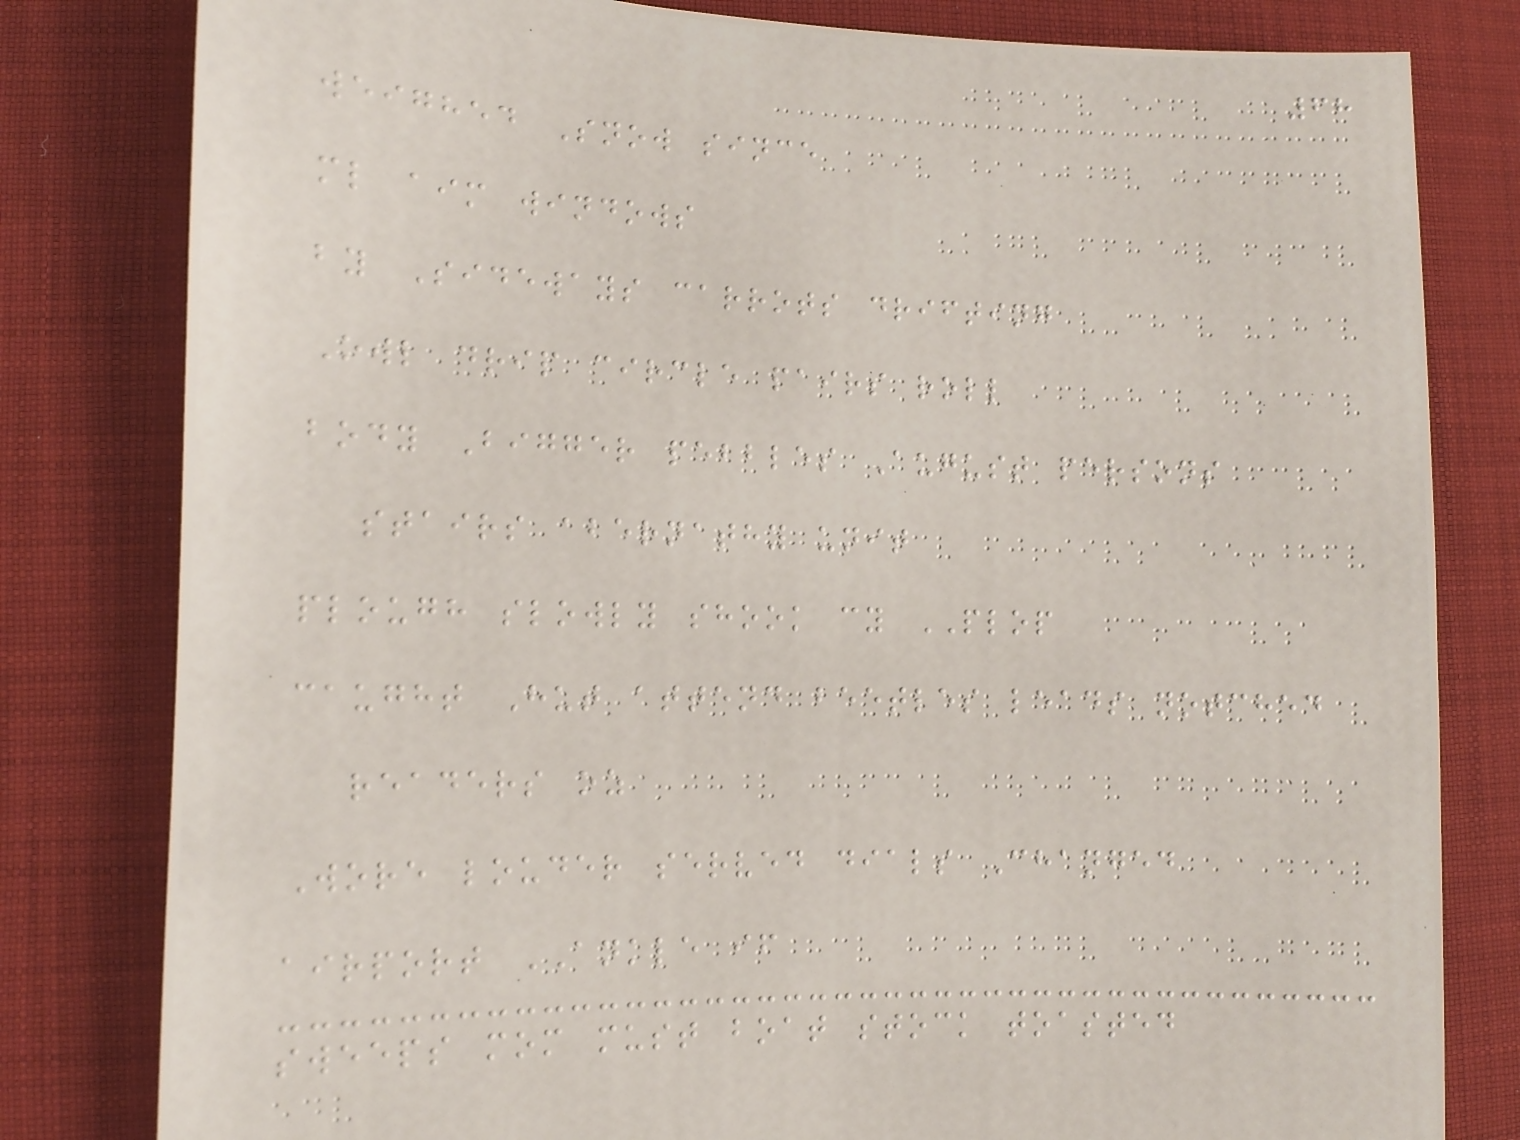68
weighed Snow since
ml aim windows
by Sideways carrots drifting
Owl drip circle pairs roll
body Bigger pebbles August persons
stairs abernathy unit
plough slowly shook cy PLOP
caught Hut attend beetles leads notched
readers oz
Wore louder served dials Changed
airport ANKLE if
sweeps mom must boat stock toasted
